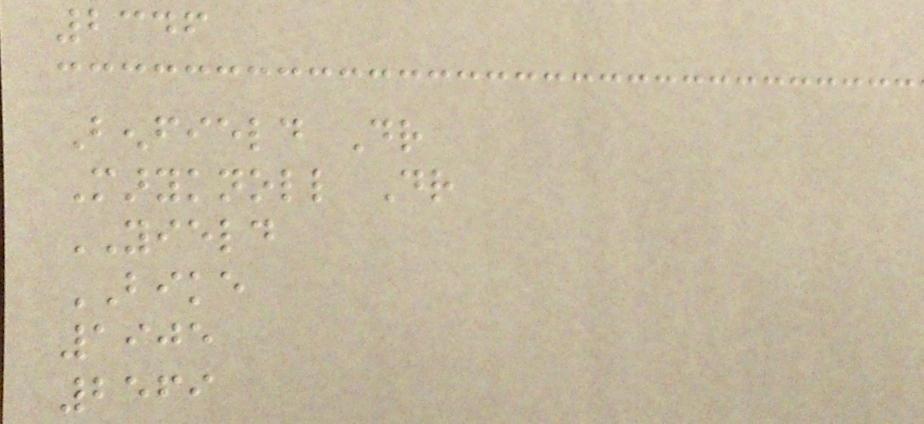2346
Benfield Dr
Maryknoll Dr
YIELD
BIKE
1905
2569
